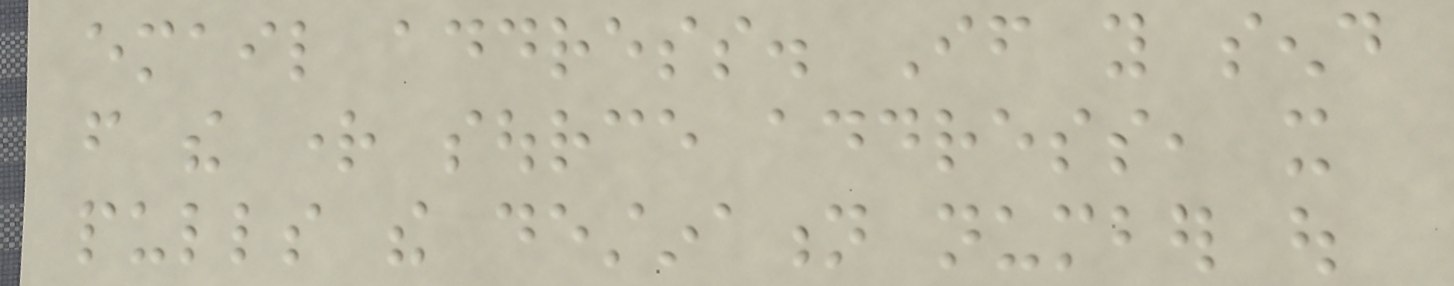email address. If you send
from the right source address, it
pulls the destination number out
